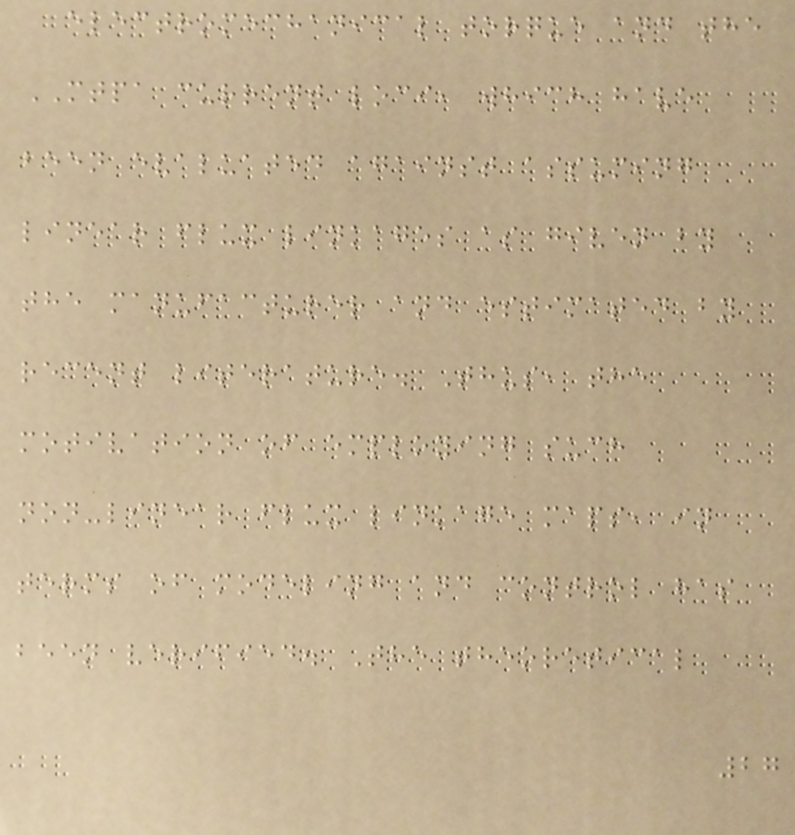electromechanical torque and the
MTPA current loci, which have
been evaluated against assuming
linear flux linkages as given by
the manufacturer and estimated by
recent literature. Thus, the
motivation of employing such
non-linear flux linkage maps, in
terms of modeling and control has
been verified. The theoretical
27
